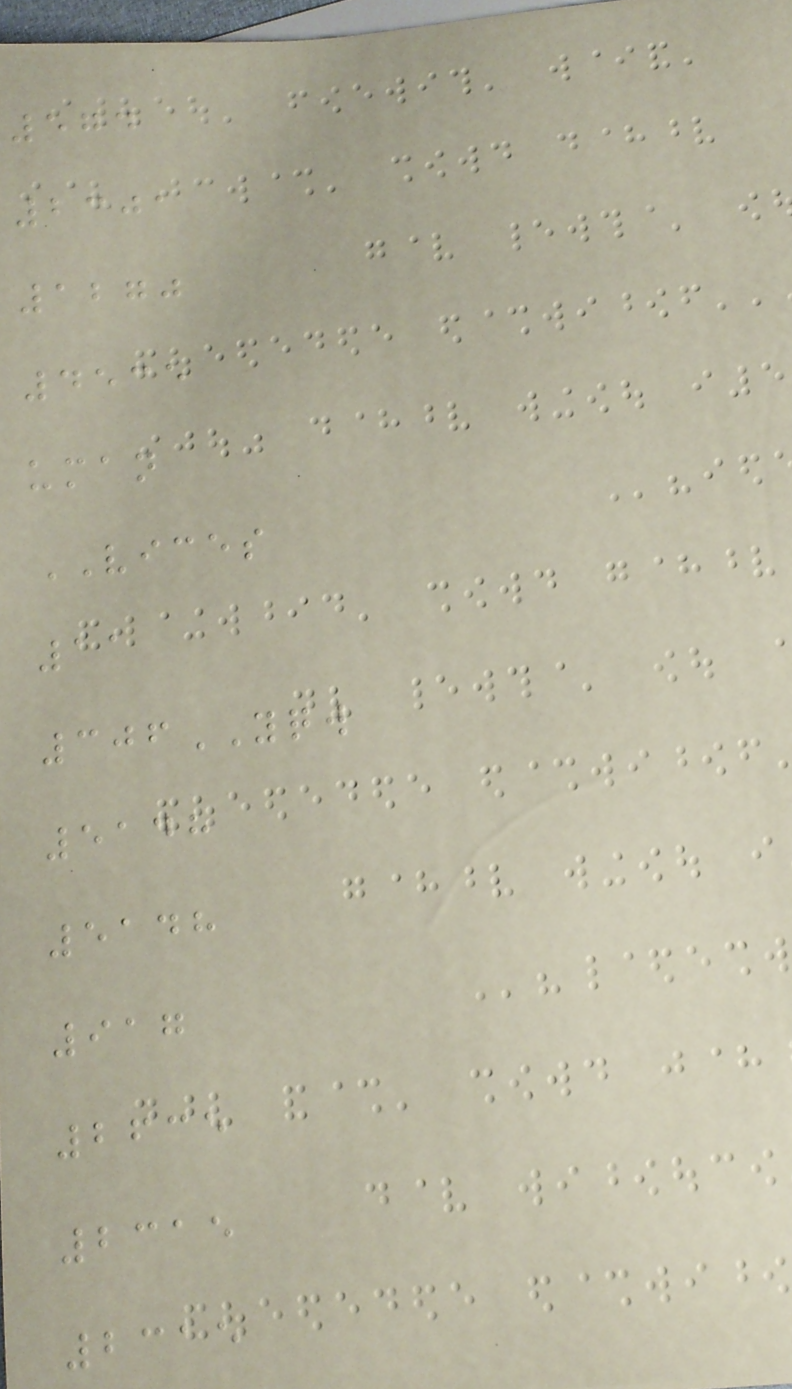574
2301
1270
4535
uman
VICES
11
306YQW
5148
5148
917
2635
2315
2315
